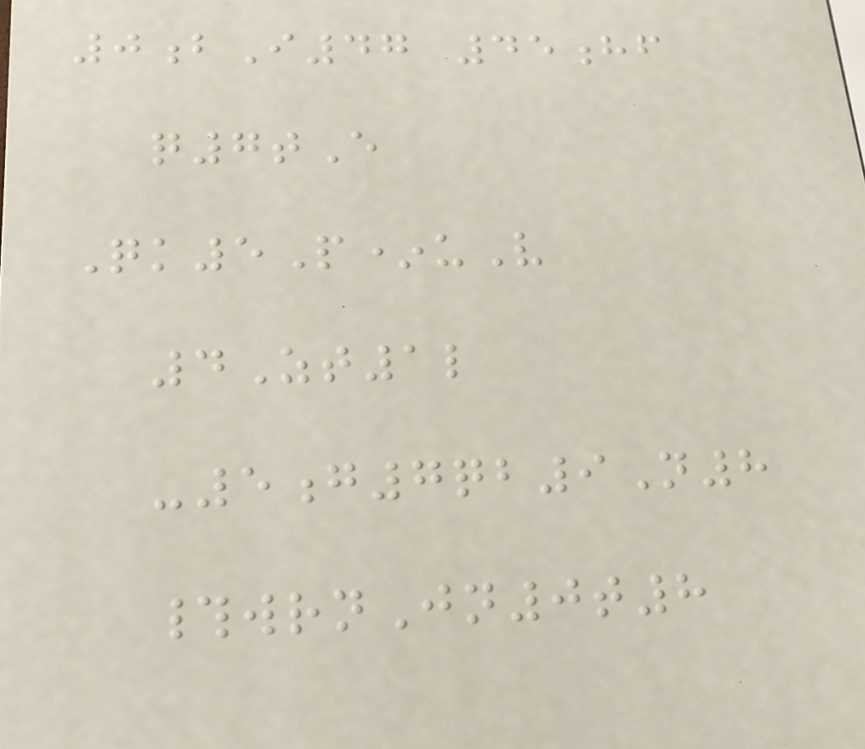0bI47 45hf
q7tE
Qk5P*uV
4Zt1l
-5g7qb9N8
#wrnJn0t8
